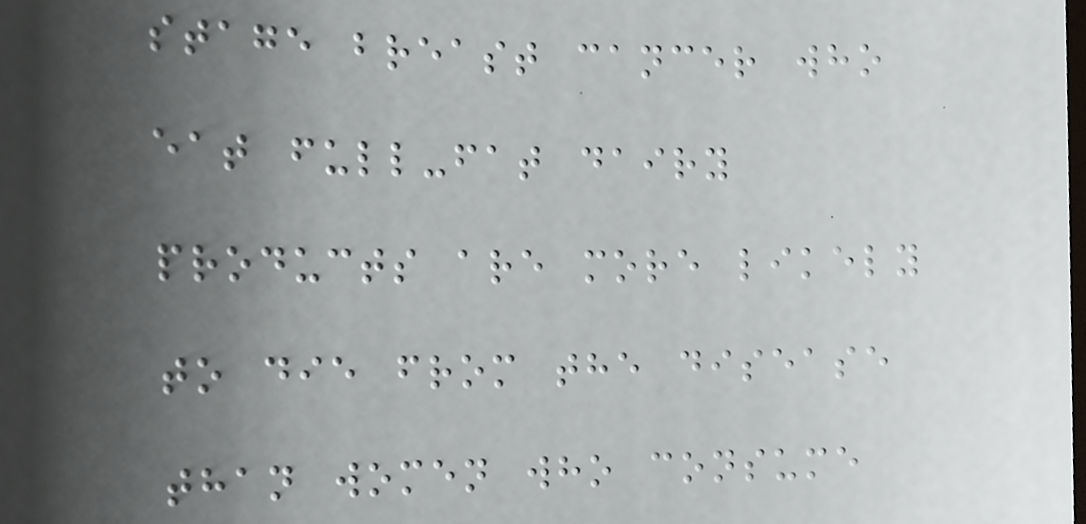stage breast cancer who
eat full-fat dairy
products are more likely
to die from the disease
than women who consume
